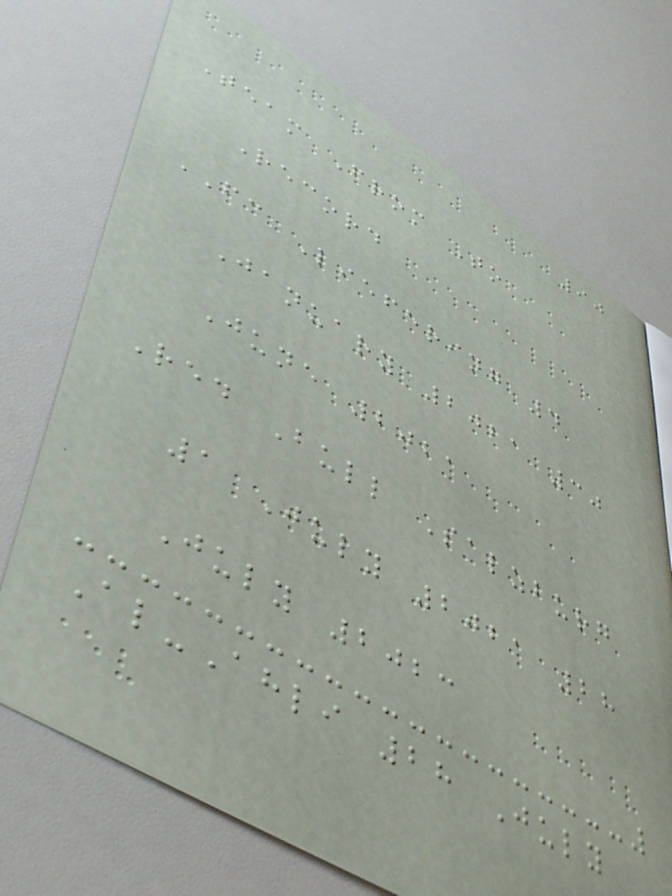90
Team From To
Record
FC Liefering 4
January 2021 30
June 2021
Red Bull Salzburg
1 July 2021 28
July 2023
Al-Ahli 28 July
